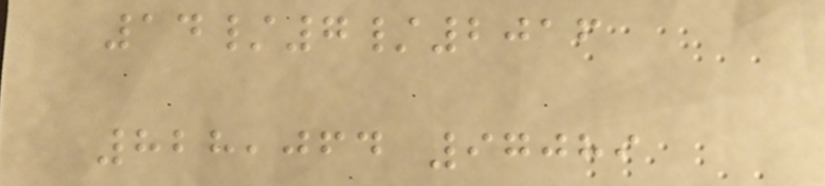14/7/2016
828,064 97089
